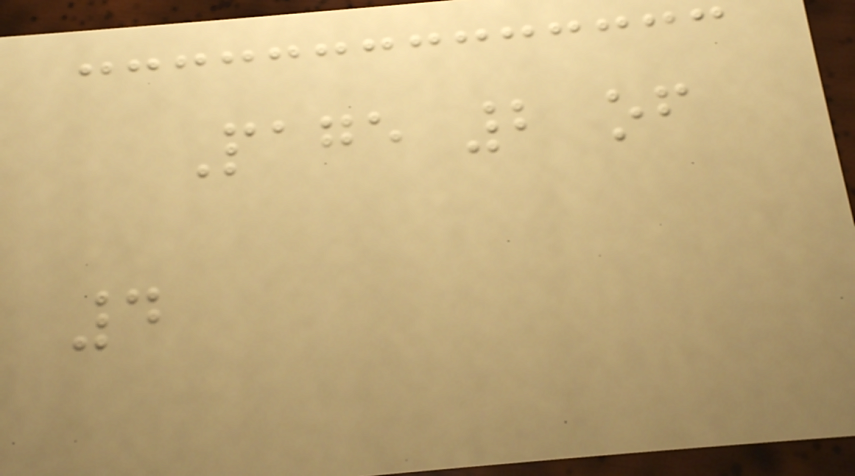Page 2 of
4
